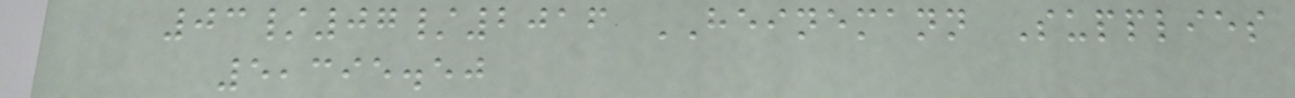03/07/2016 HEINEMANN Supplies
5,395.50
